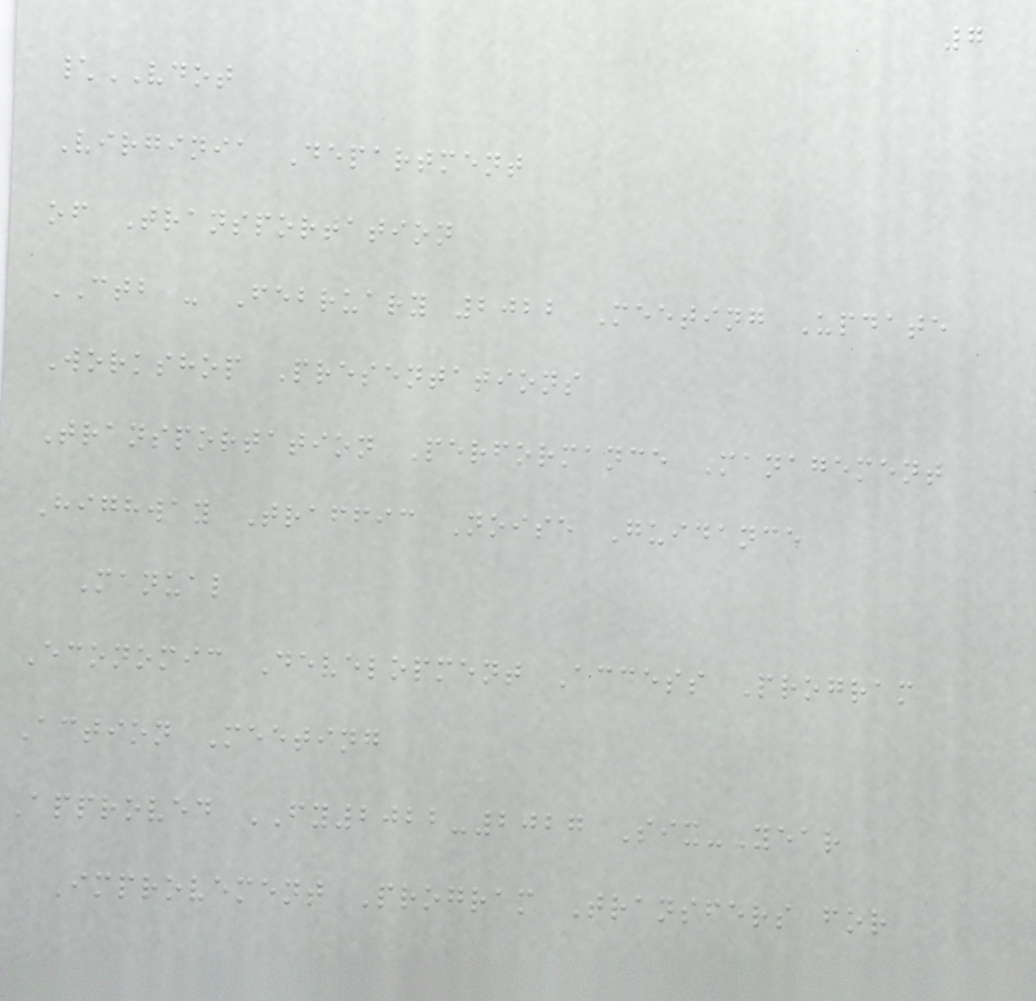7
\VDOT
Virginia Department
of Transportation
CTB - February 2022 Meeting Update
Workshop Presentations
Transportation Performance Management
Highway Traffic Noise Guidance
Manual
Economic Development Access Program
Action Meeting
Approved FY2022-2027 Six-Year
Improvement Program Transfers for
